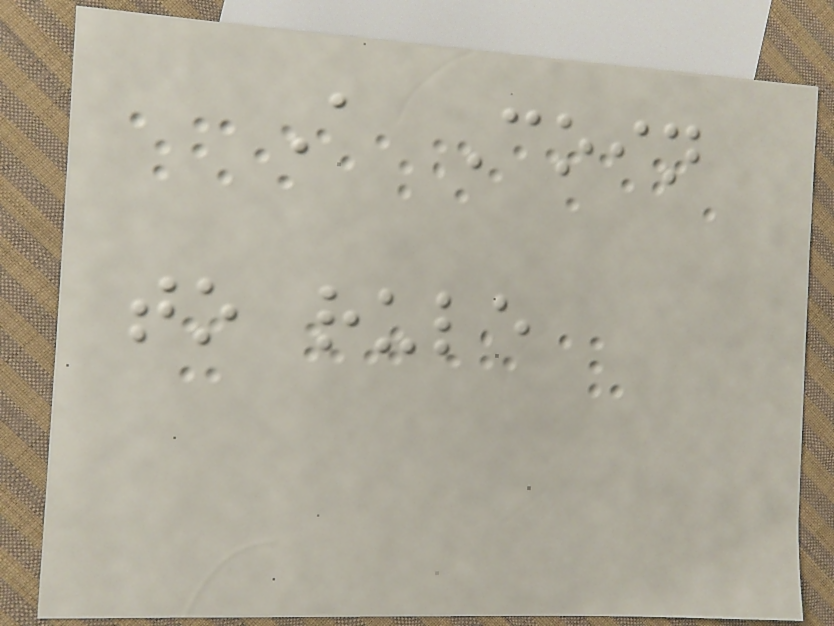A Coin
to rule
